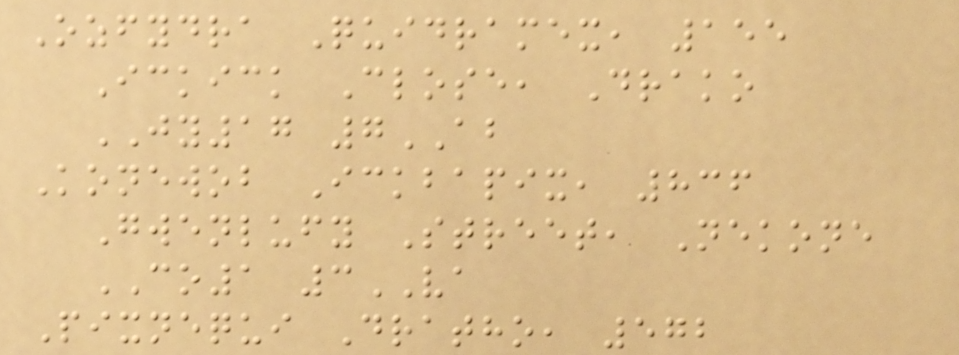Ozfydra Quidramex, 155
Ickick Close, Drako
JY17 7AB
Konewob Ickbapix, 836
Gwenlufy Street, Nekone
CO1 3VA
Pixnequi Dratho, 572
